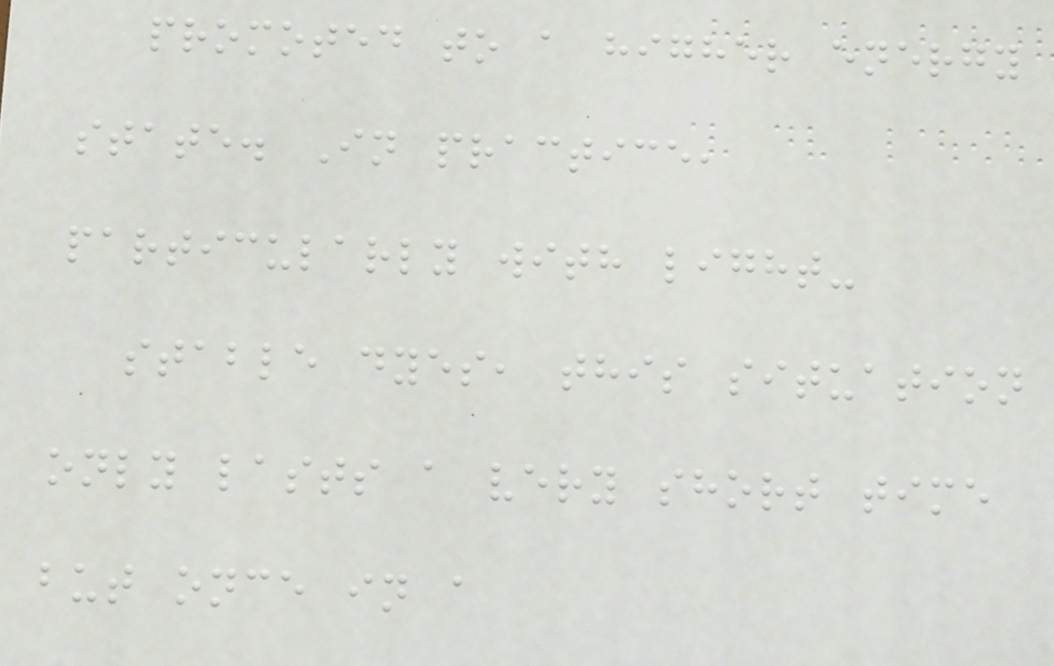promoted to a higher energy
state. In practice,
particularly with light-
stable dyes, this situation
only lasts a very short time
but once in a
